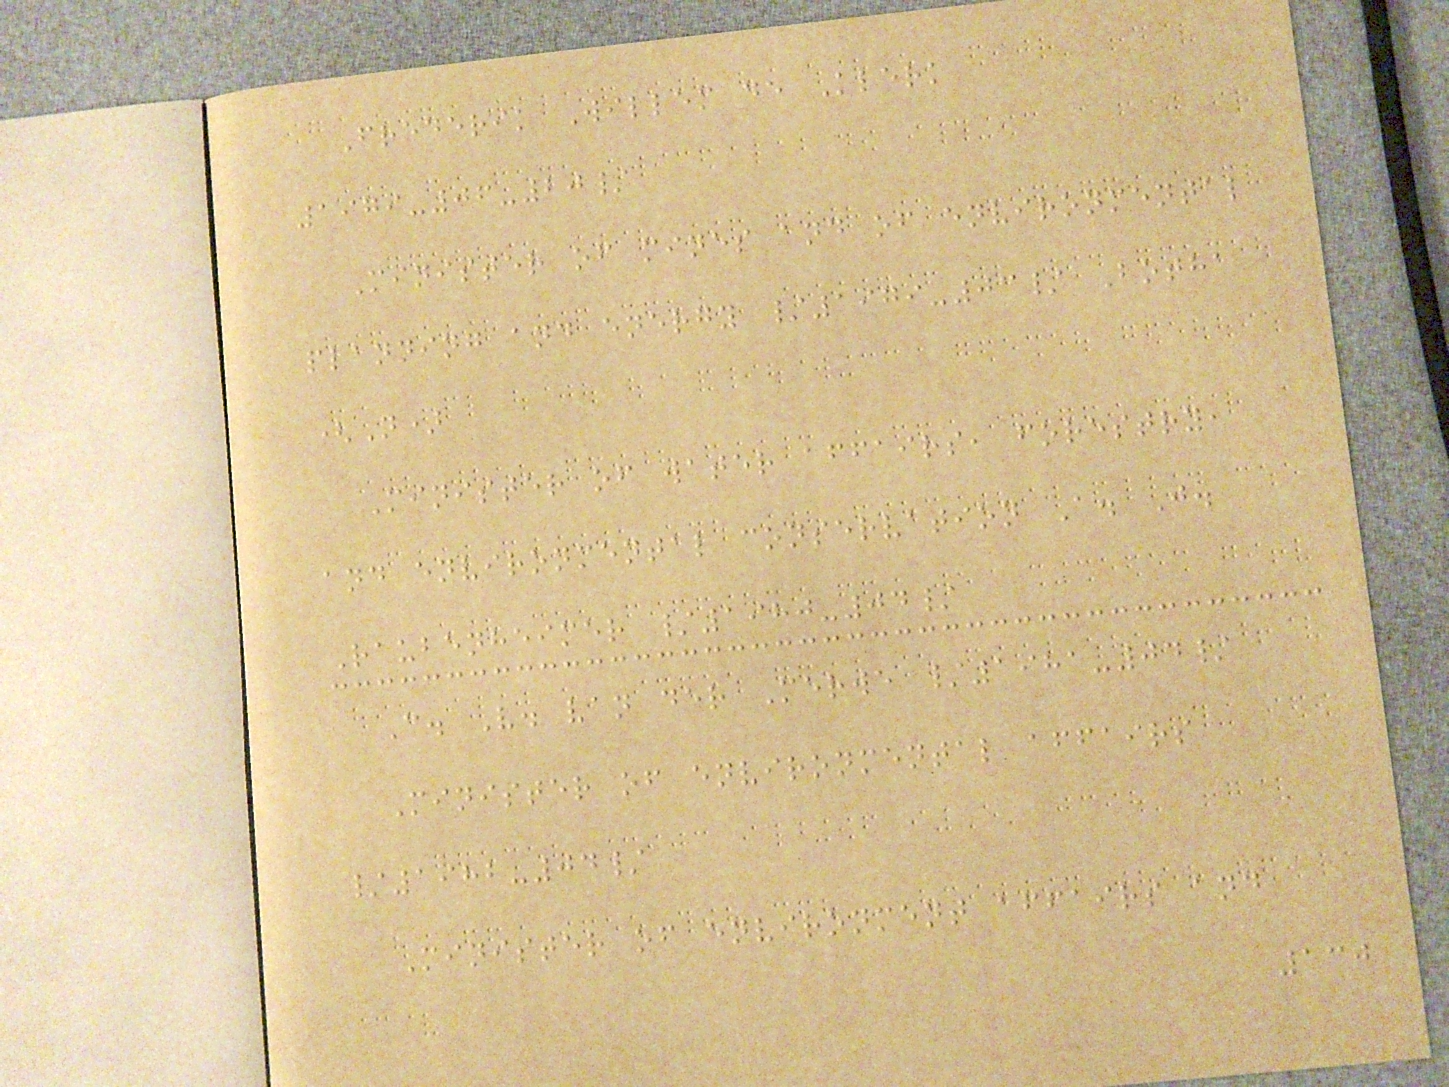Frederik Willem de Klerk
1979-06-20/
Minister of mines and of environmental
planning and energy /1979-03/ Botha
(N)
Minister of water affairs, forestry,
and environmental conservation A. J.
Raubenheimer /1980-04/
C. V. van der Merwe /1981-04/
Minister of environmental affairs
/1982-04/
Minister of environment affairs and
130
